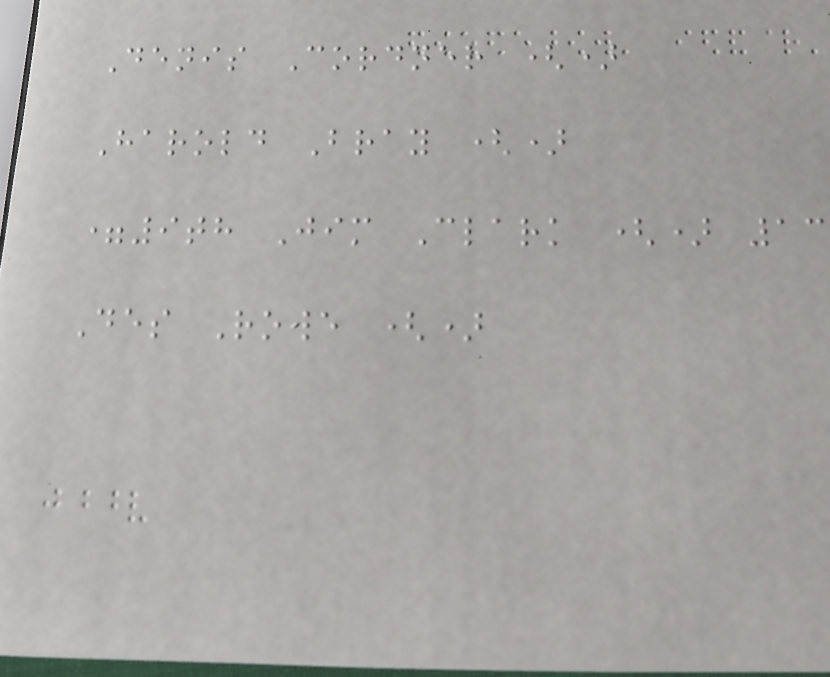Denis Cordner ()
Harold Bray ()
=9th Jim Clark () 13
Des Rowe ()
